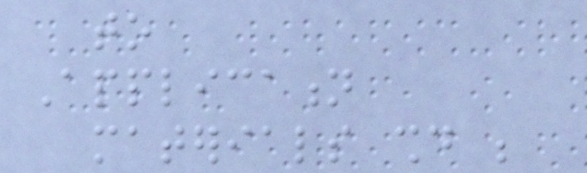to
Application
materials should be
